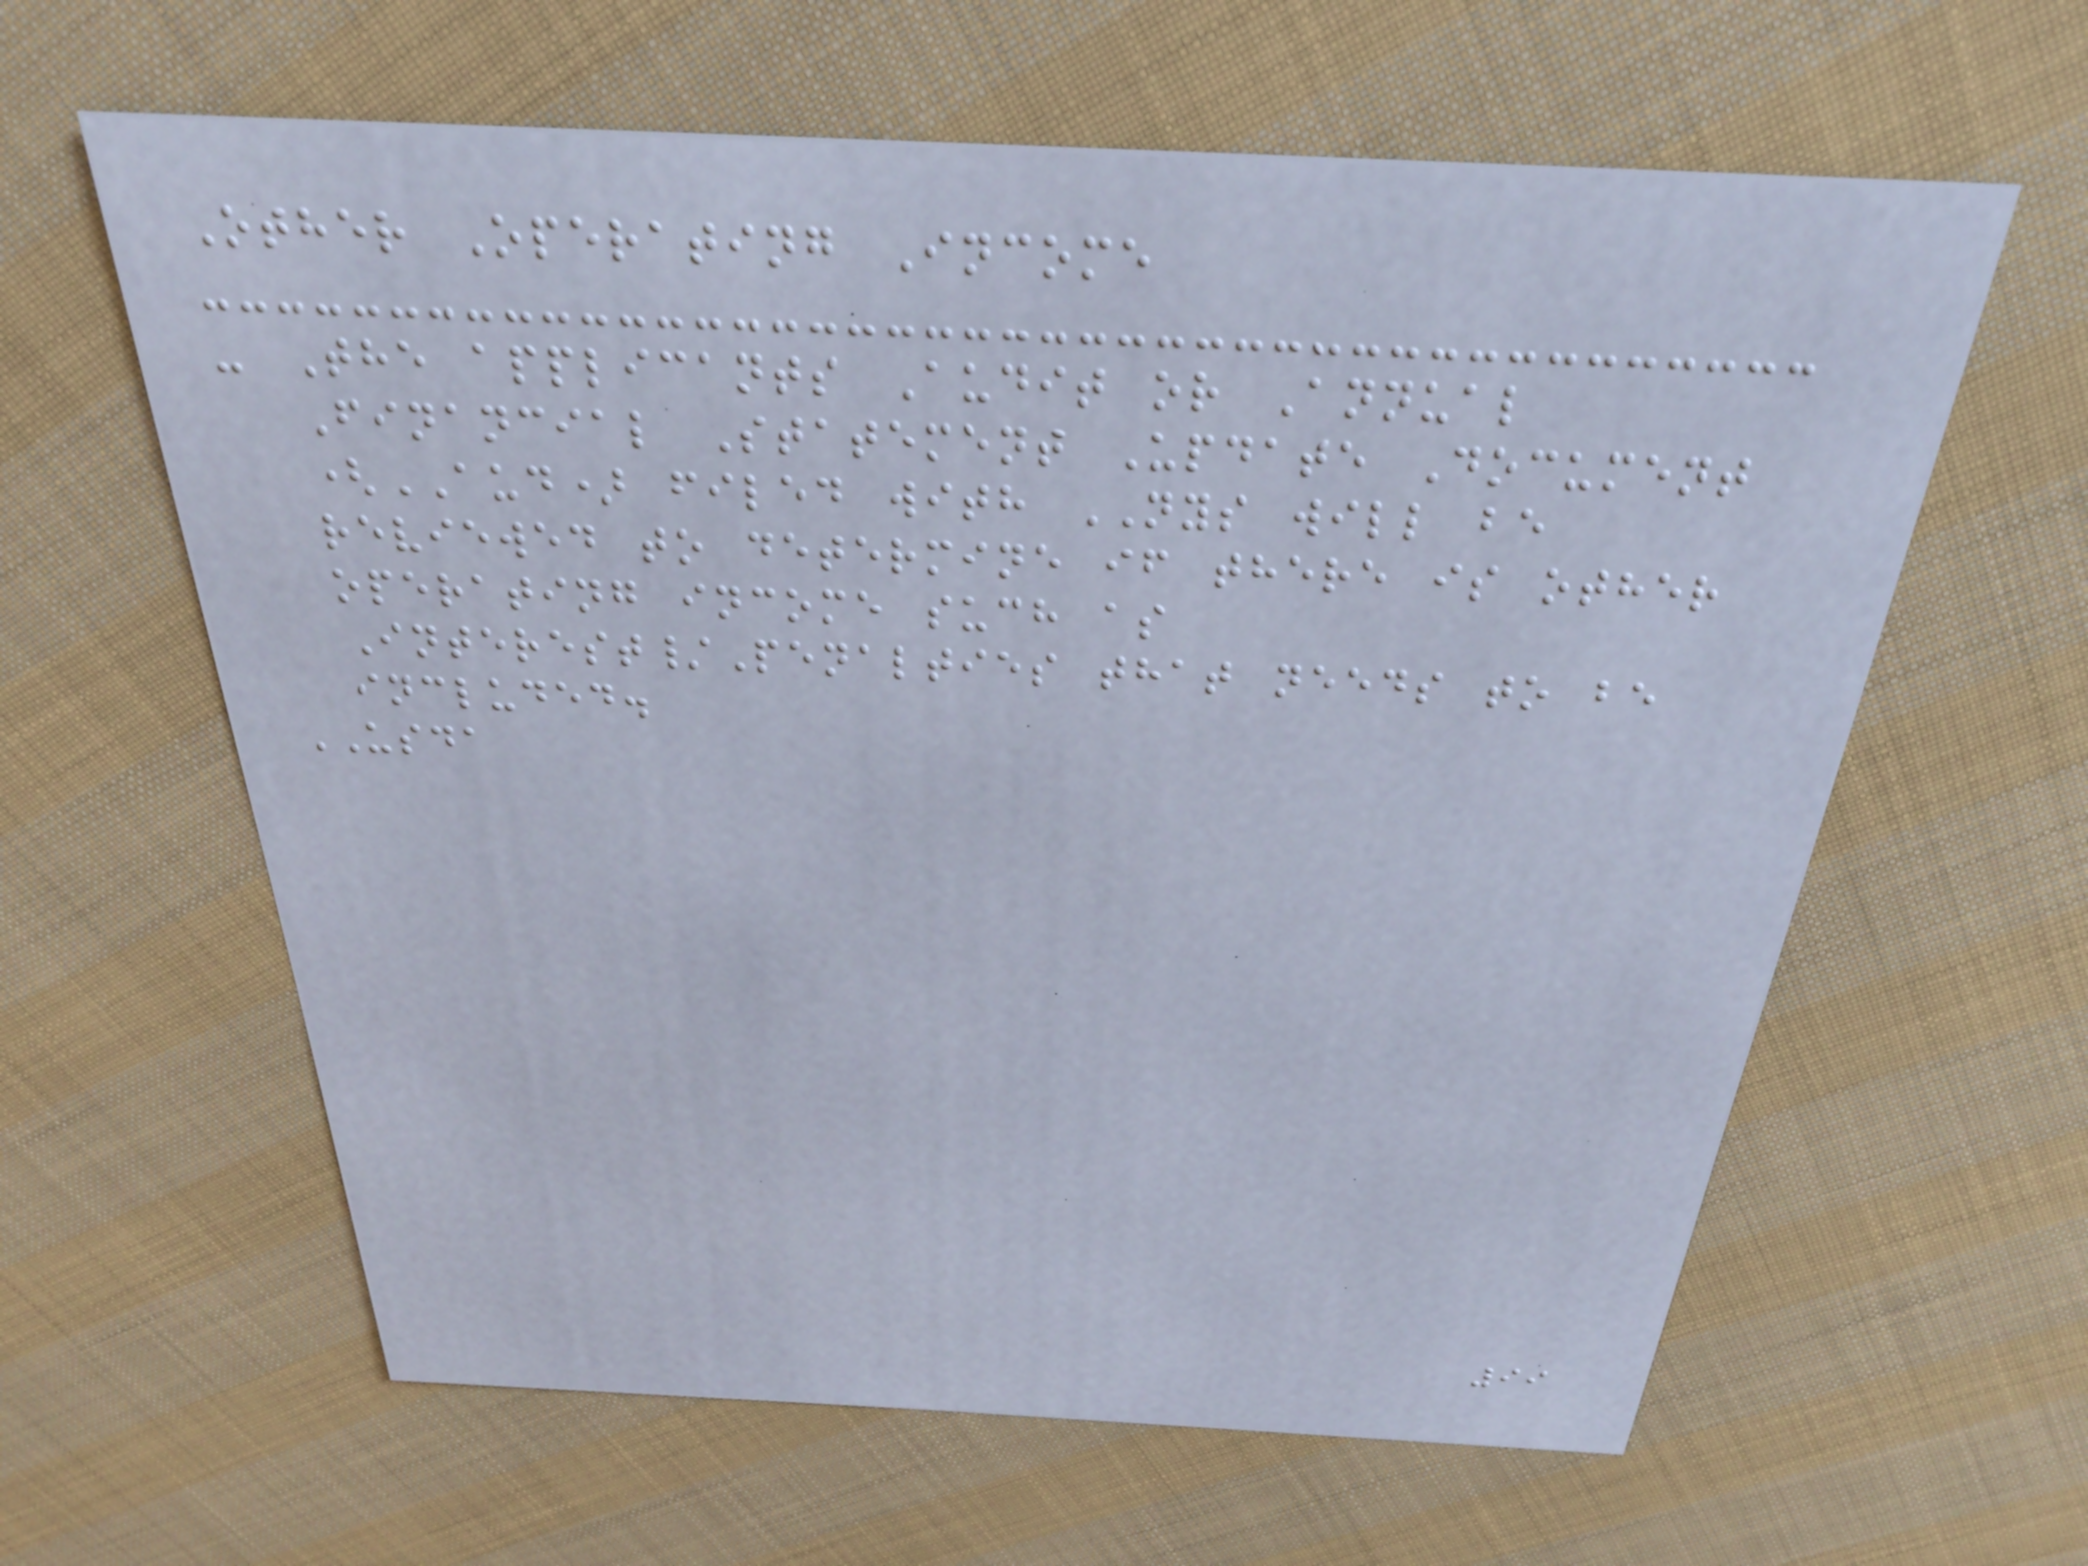Other Operating Income
- The applicants Audit or Annual
Financial Statement Update Document
(AUD) filed with NYS will be
reviewed to determine if there is other
operating income such as
Interest/Penalties that needs to be
included.
USDA
99
